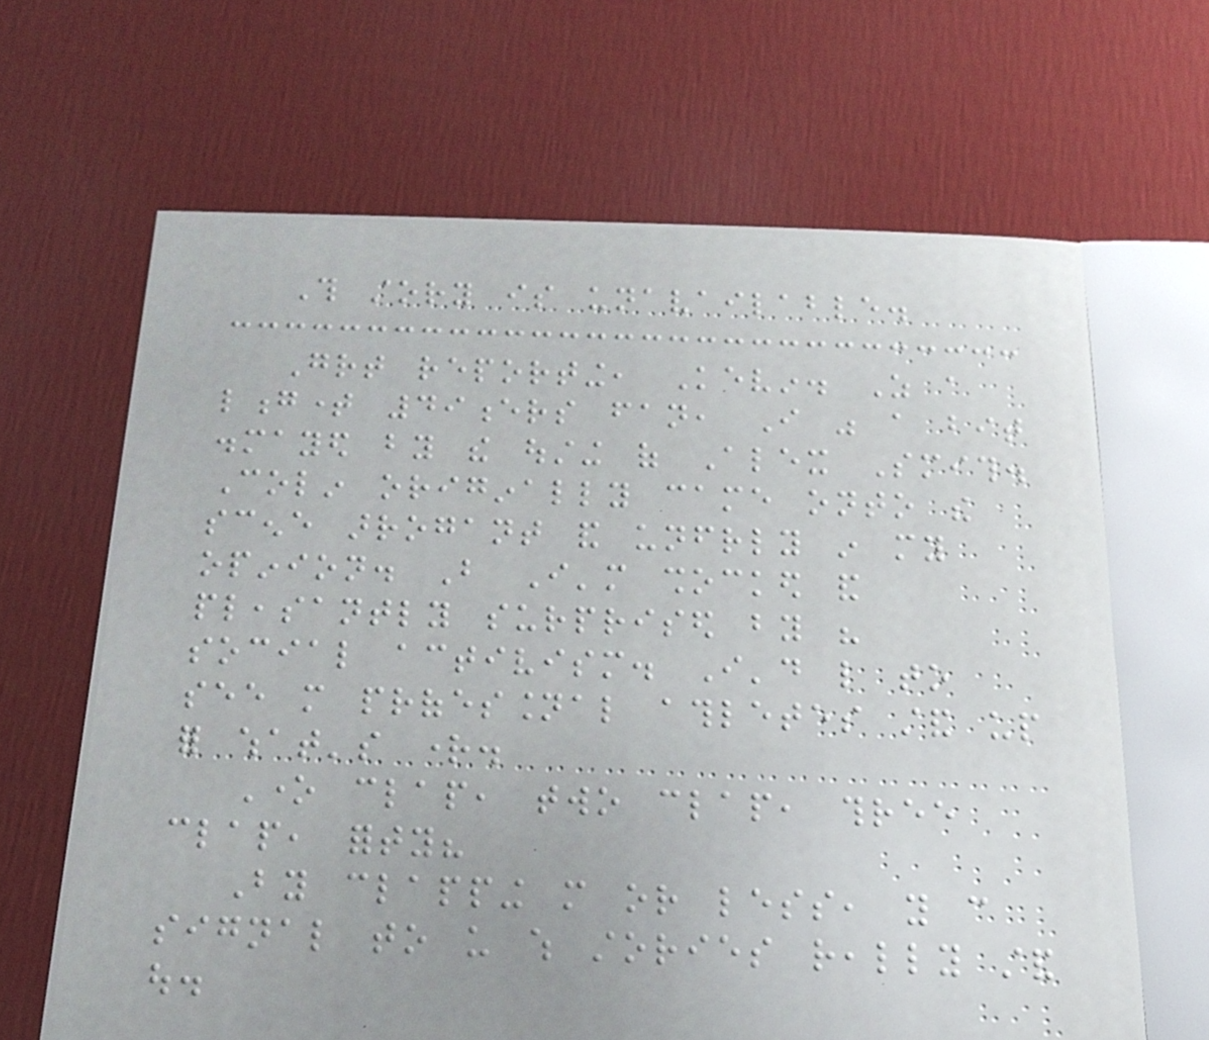This story is unavailable.
Great reporting, Kevin. As a
longtime 49ers fan, I was a bit
dismayed by the ousting of Alex Smith.
Colin originally came onto the
scene arrogant and unfriendly in my
opinion. But I'm shocked and
pleasantly surprised by his
social activism. I'd like to
see more professional athletes stand up
for what's right.
One clap, two clap, three
clap, forty?
By clapping more or less, you can
signal to us which stories really stand
out.
